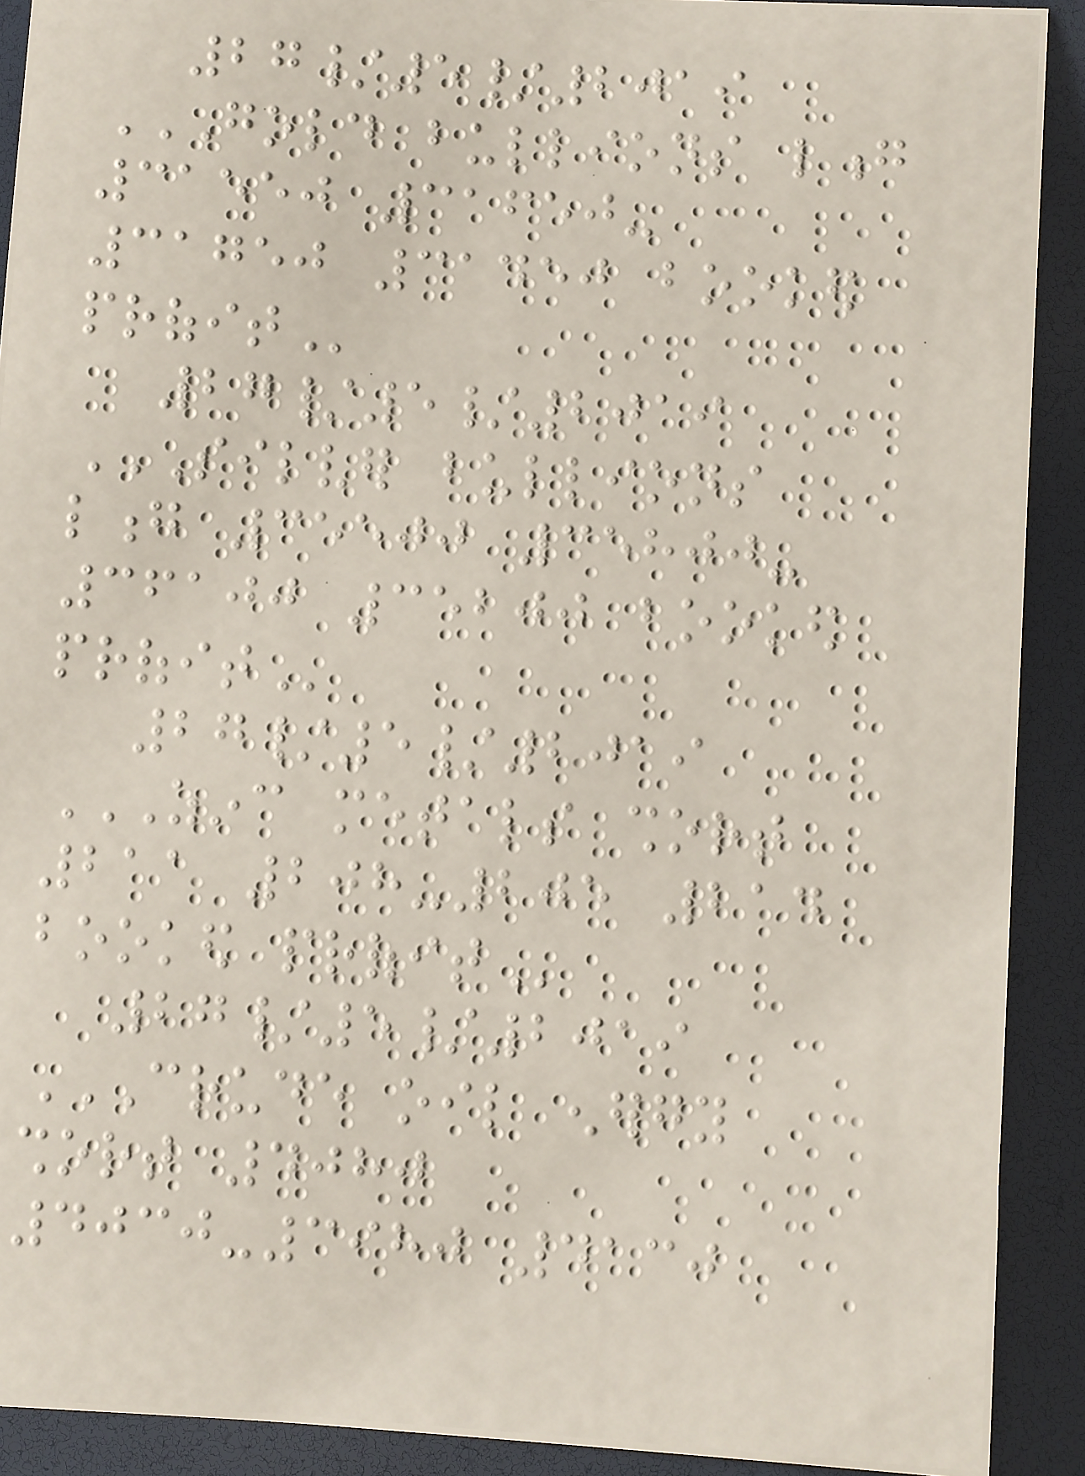27/5/2019
GOLD BULLIONS LONG
31550 31650-
31750 31450 BOOKED
PROFIT
27/5/2019
SILVER BULLIONS
LONG 35500 35800-
36100 35200 BOOKED
PROFIT
27/5/2019
ZINC METALS SHORT
211 208-205 214
BOOKED PROFIT
27/5/2019
CRUDE OIL ENERGY
SHORT 4080
4030-3980 4130
